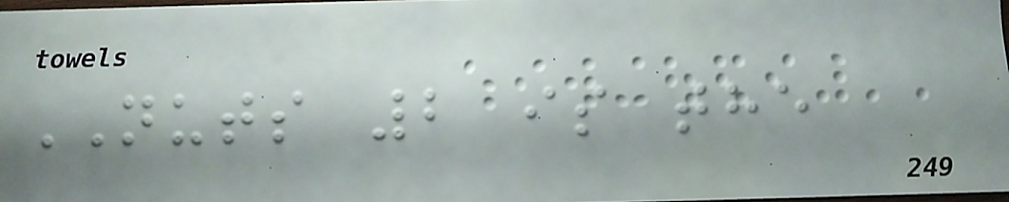NUTS 2 is the
